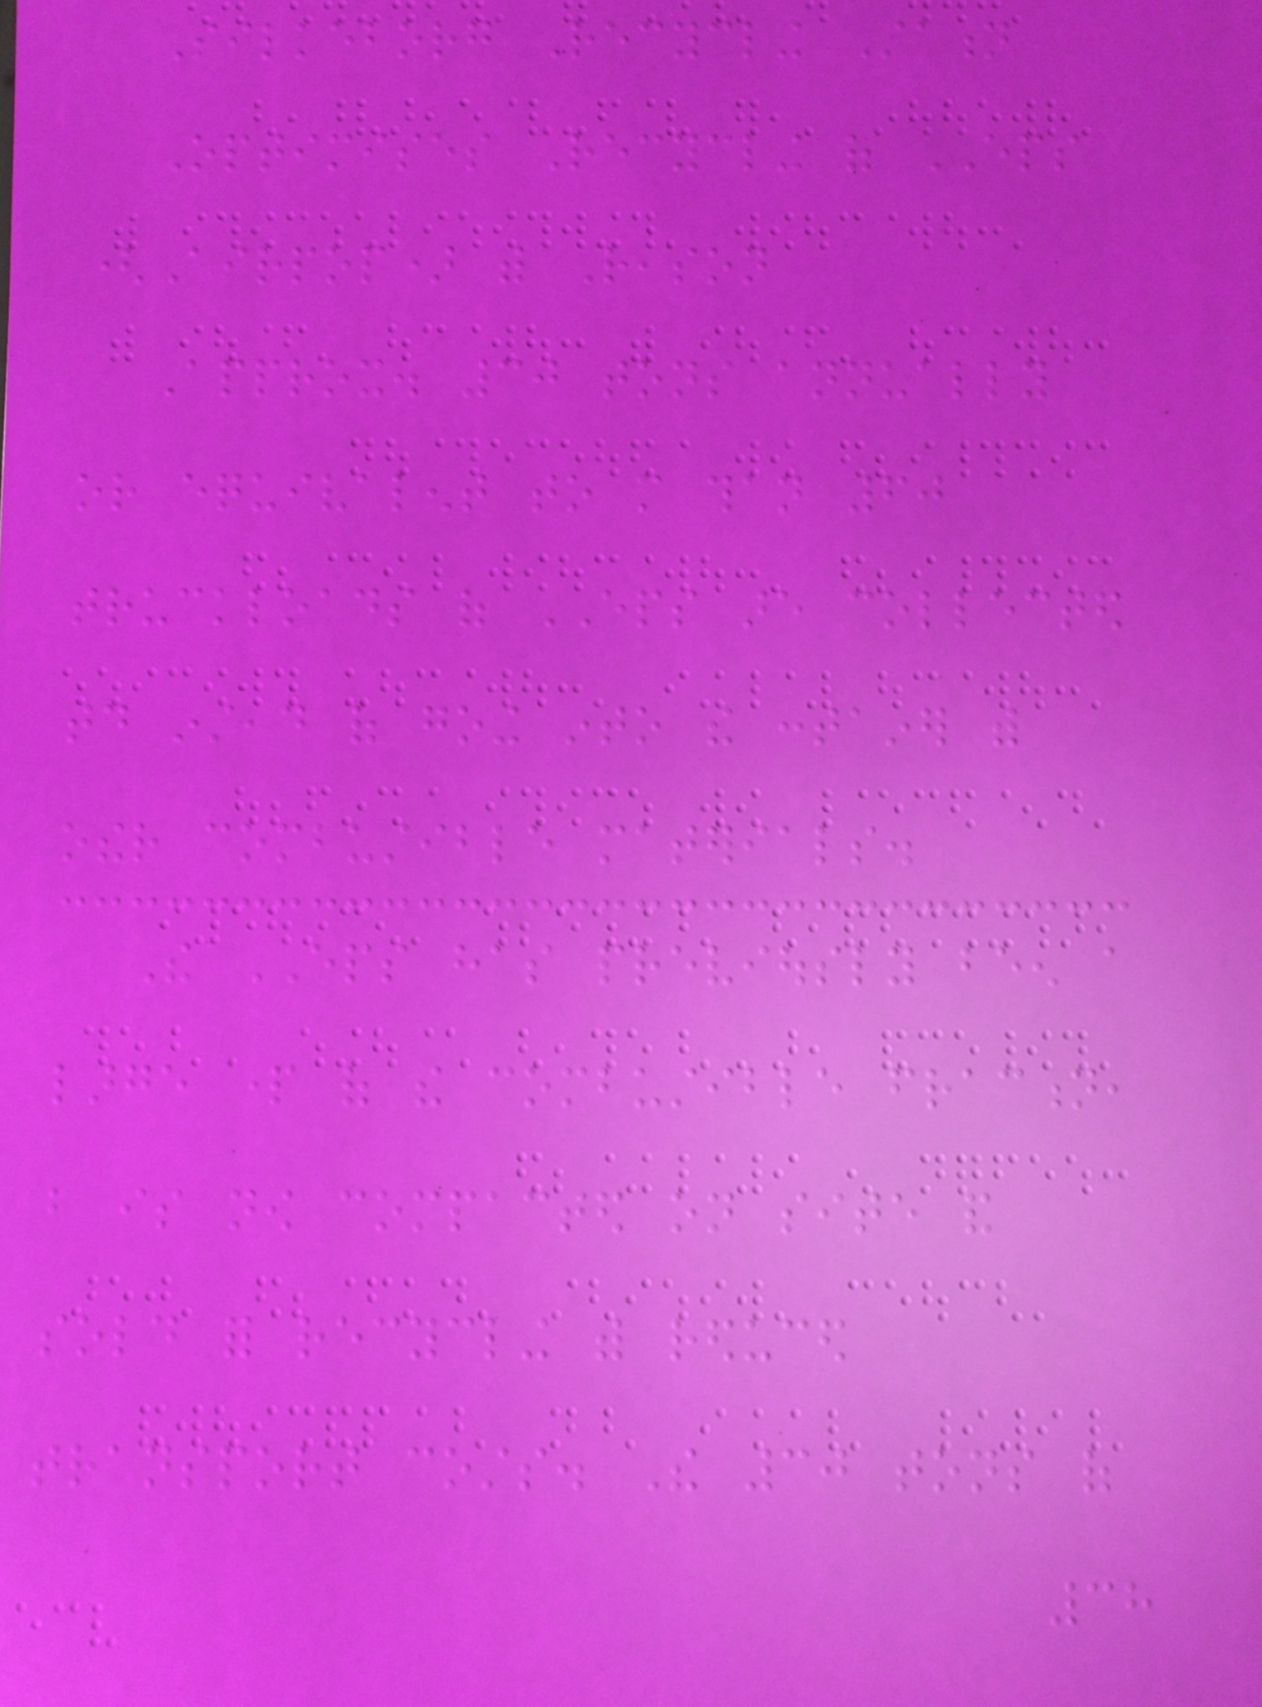Silkeborg Recycling Station
Optimises Recycling of EPS
(Airpop) with Reason
Approx. 30 tons annually
or equivalent to more than 60
truckloads of EPS are collected
today instead of going into the container with
other combustible materials.
The EPS has previously been a
large part of the combustible fraction,
but is now compacted on site and
sold for recycling with reduced
transport costs. The 30 tons of
38
